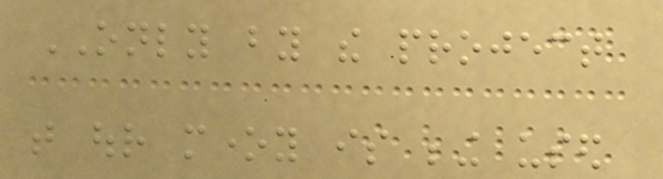ONLY by the project
that our money is being used
